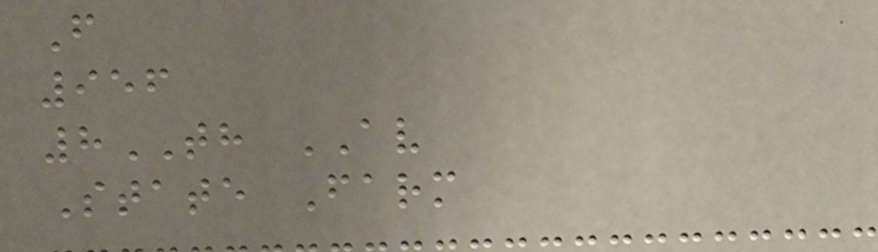F
956
8TH AV
State Farm
